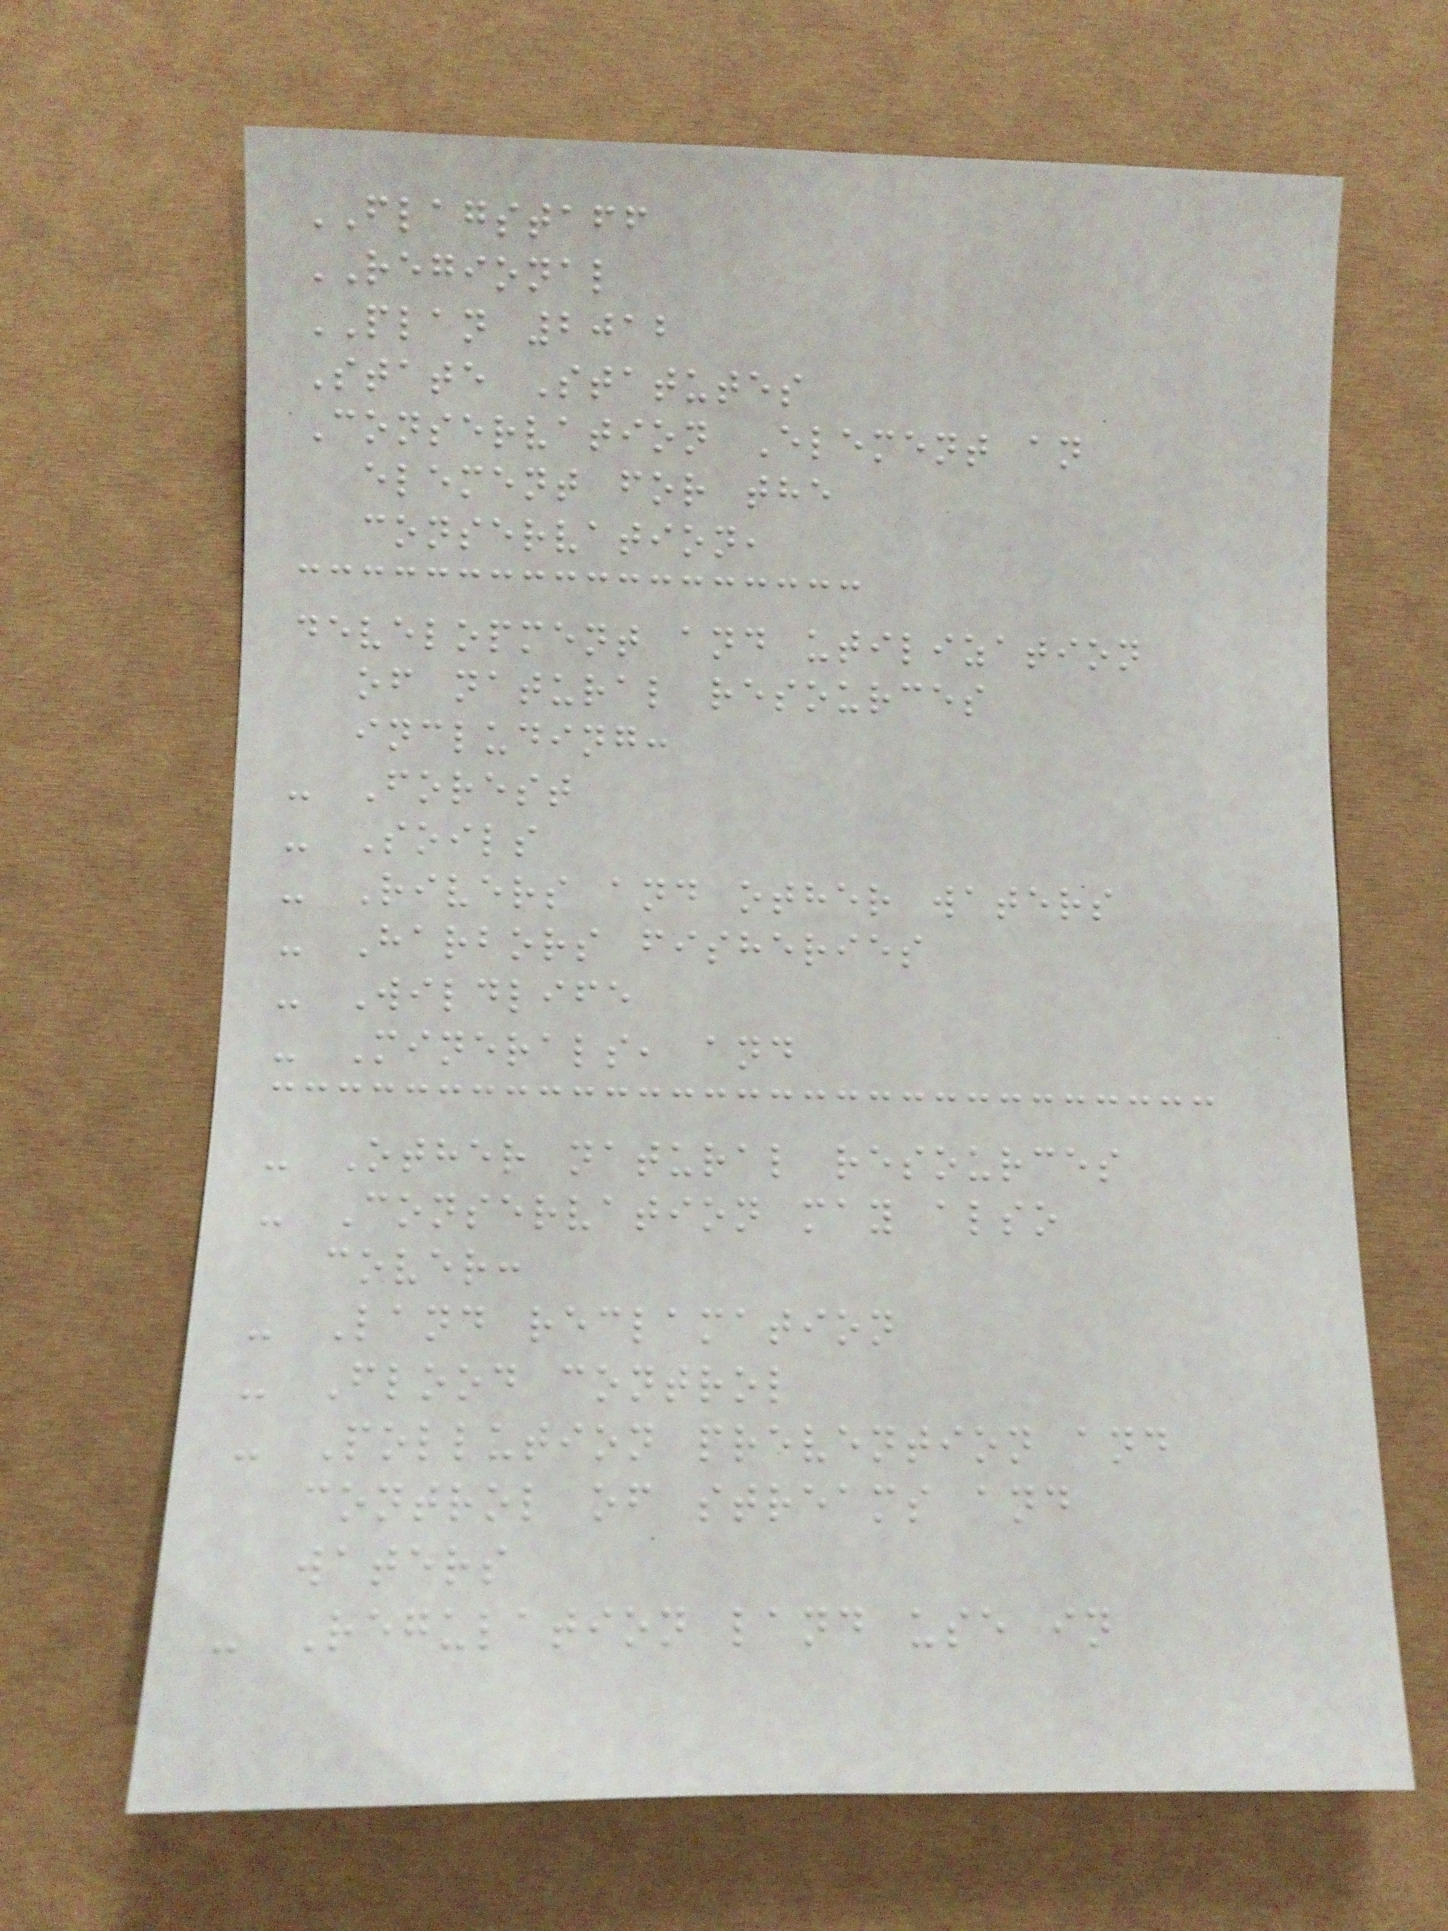FLAGSTAFF
REGIONAL
PLAN 2012
State Statutes
Conservation Element an
element for the
conservation,
development and utilization
of natural resources
including:
- Forest
- Soils
- Rivers and other waters
- Harbors fisheries
- Wildlife
- Minerals, and
- Other natural resources
- Conservation may also
cover:
- Land reclamation
- Flood control
- Pollution prevention and
control of streams and
waters
- Regulation land use in
